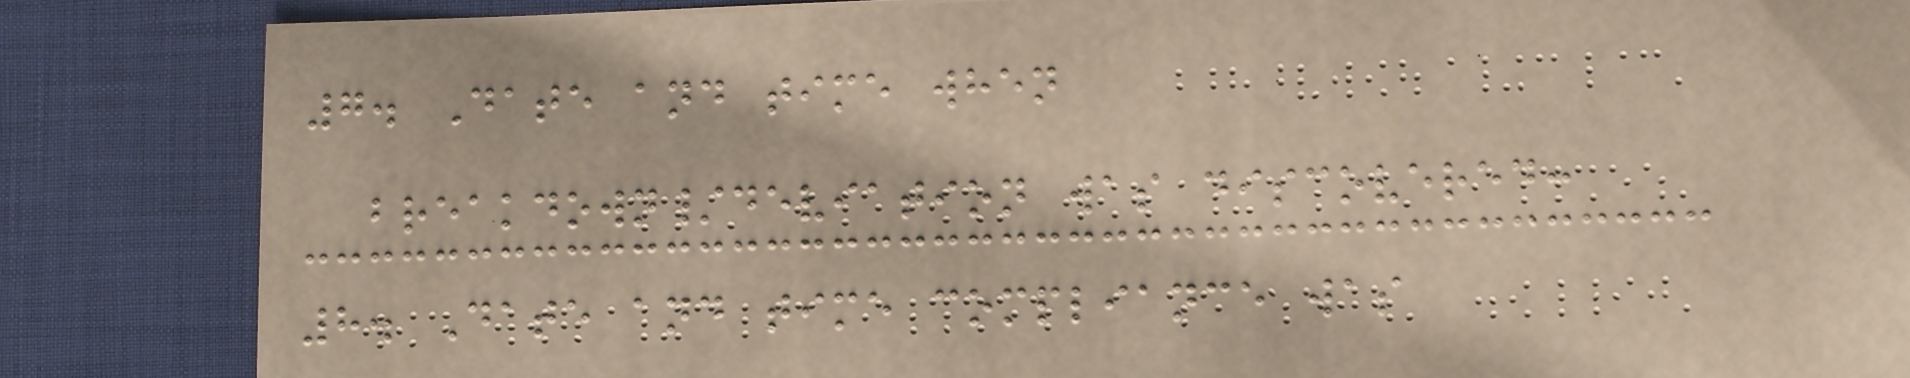7. Date and time when
breakdown/deviation was discovered:
8. Date and time compliance was
